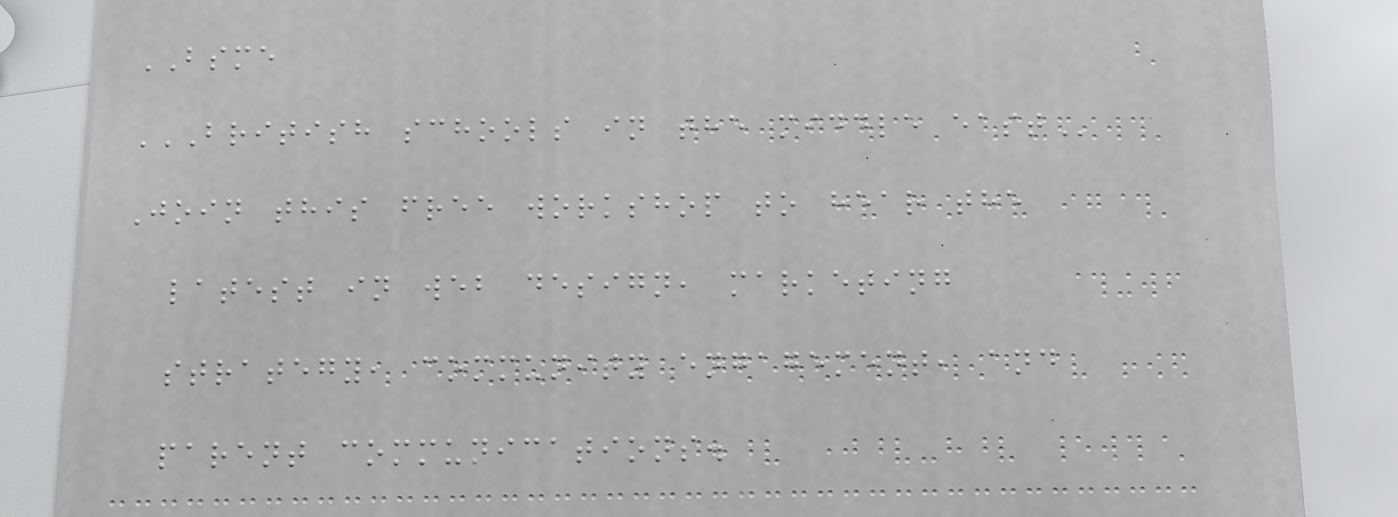BSME
BRITISH SCHOOLS IN THE MIDDLE EAST
Join this free workshop to hear the
latest in web design, marketing
strategy, community engagement, and
parent communications.
